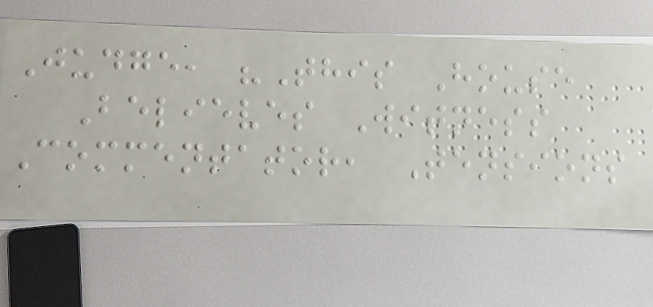Judge, "This House
Believes Witness
Commentator, Tensions
